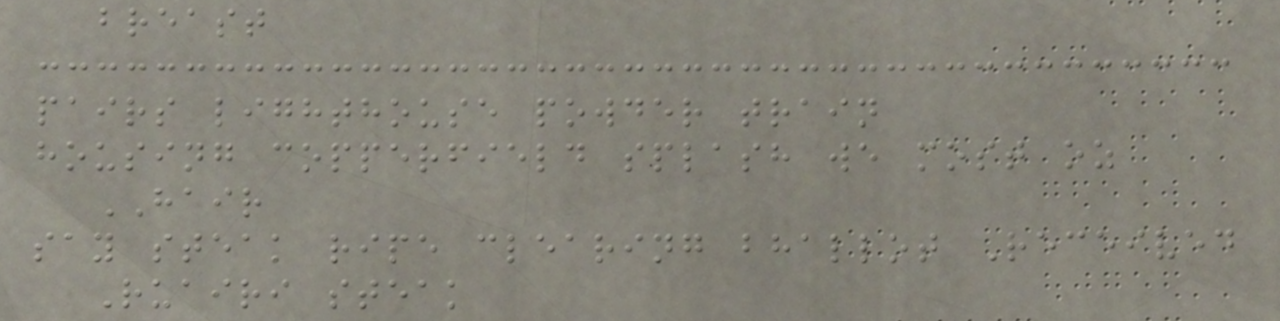breast
pairs lighthouse powder train
housing copperfield splash we most oz
HAIR
say steak ripe clearing bhallot Received
Ruairi steak
